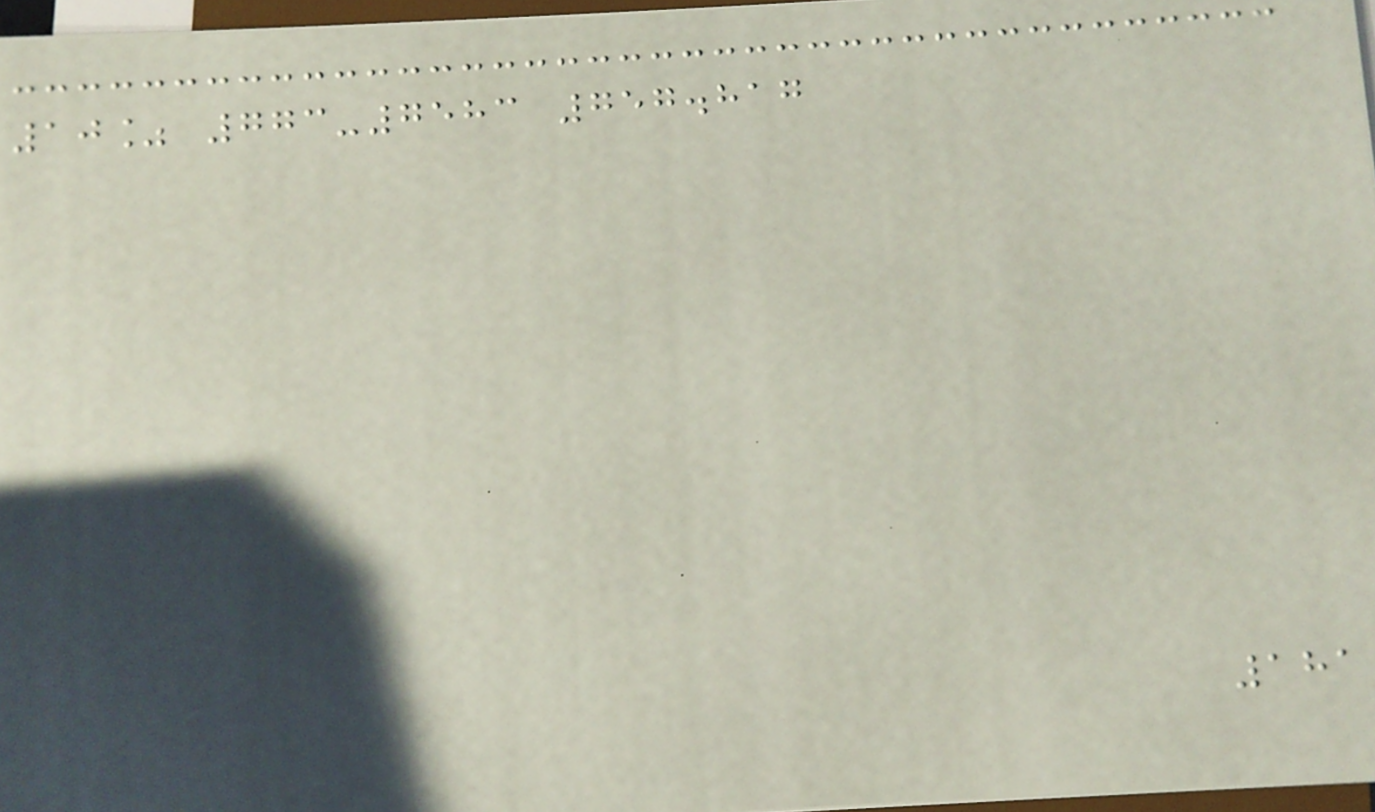10% 773-7583 757.817
181
